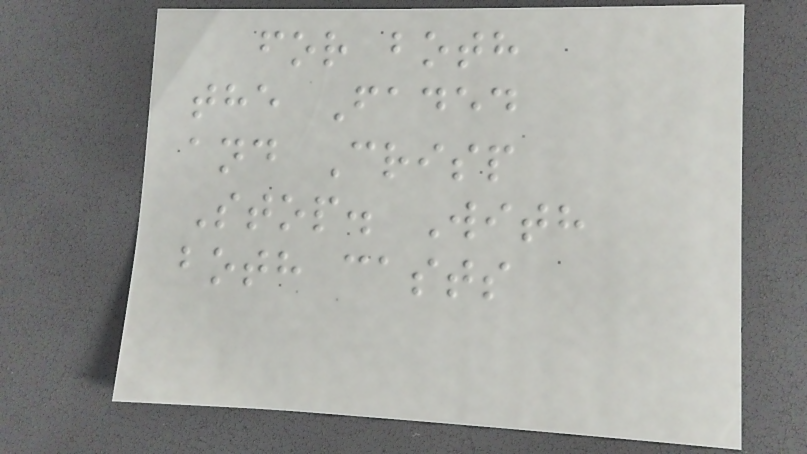for both
the Faded
and Crisp
Stop. With
both casts
